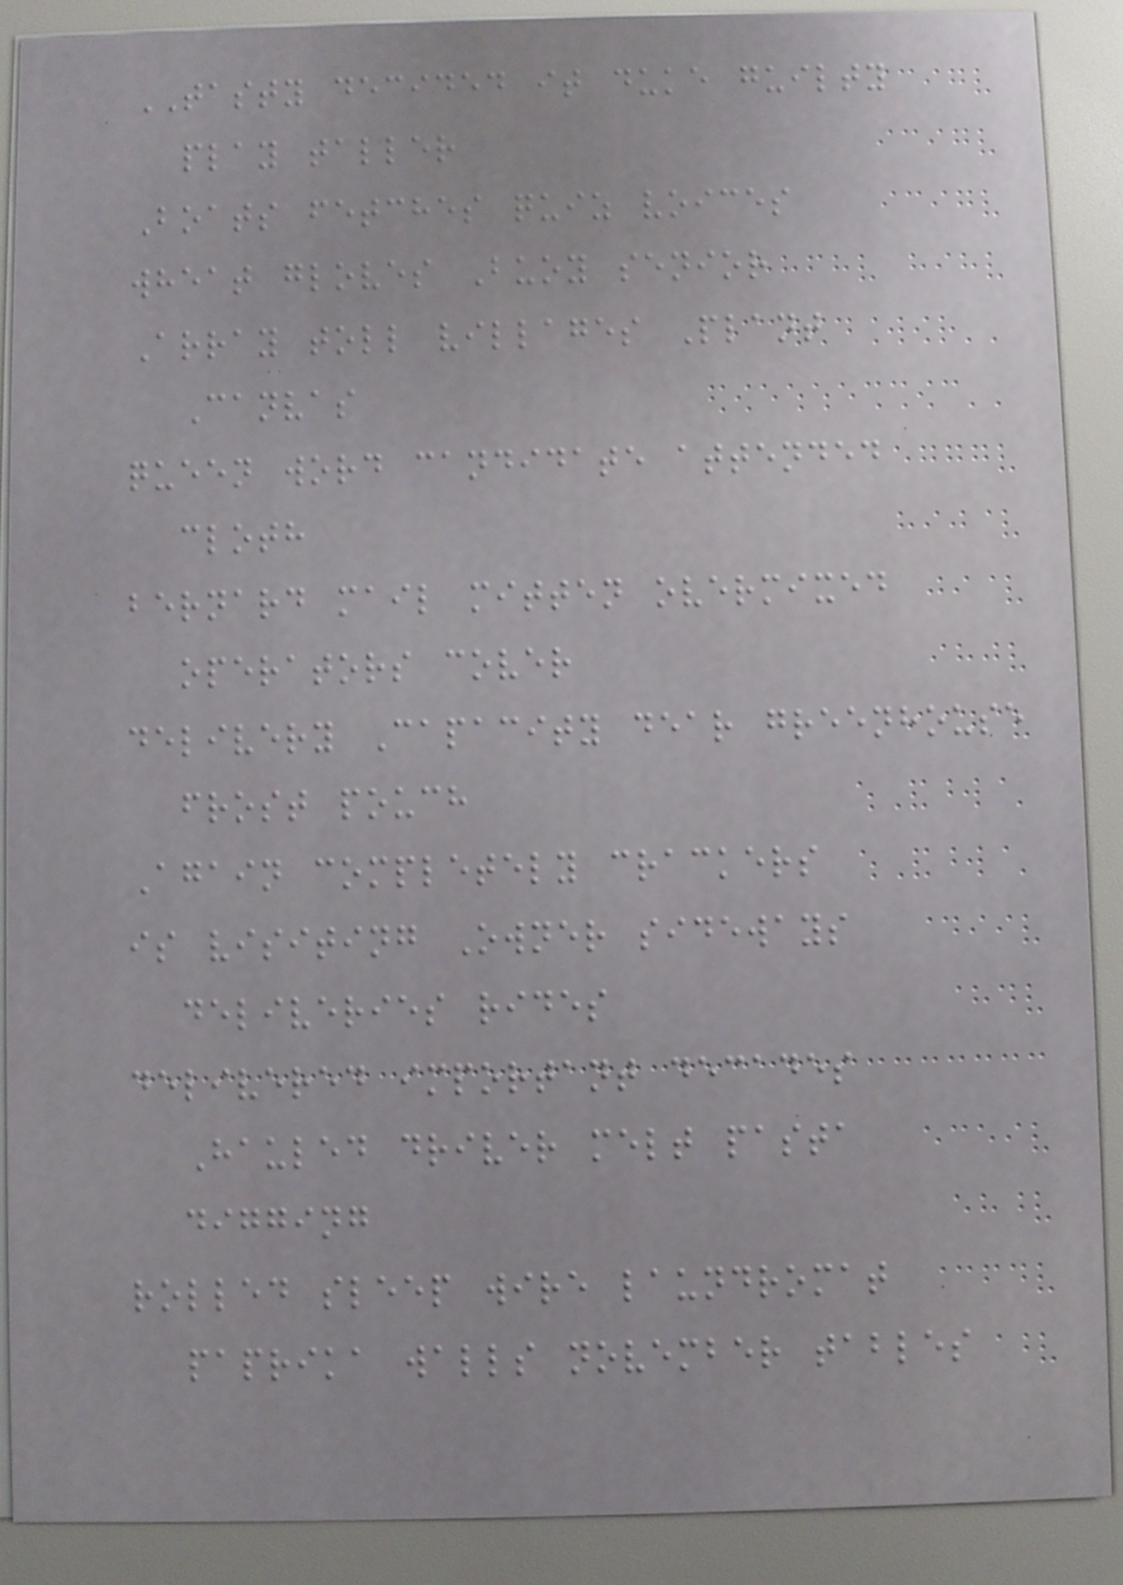TASTY decided it duke guilty
play taller
Boats fetches quiz voices
wheat gloves Buoy senior
Array toll villages Plant
Canvas
queen word candidate attended
cloth
bernard mail mitten overmixed
operators cover
delivery Capacity dear greenhouse
frost pouch
Again completely crackers
is visiting Owner sideways
deliveries rides
delivered important decades
Hauled driver melt pasta
digging
rolled sleep wire laundromat
paprika walls november tables
